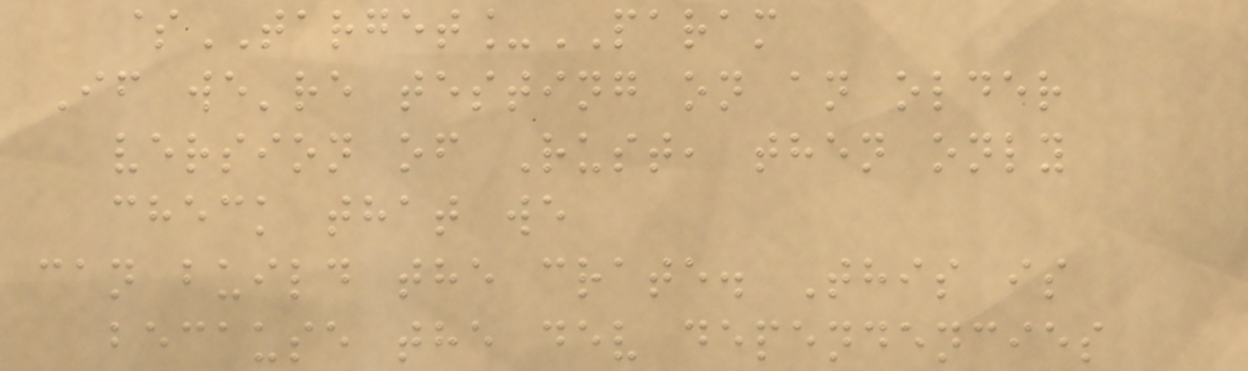$TARGET_PARAM
If we're testing on an older
version of Rust, then only
check that we
can build the crate. This is
because the dev dependencies
